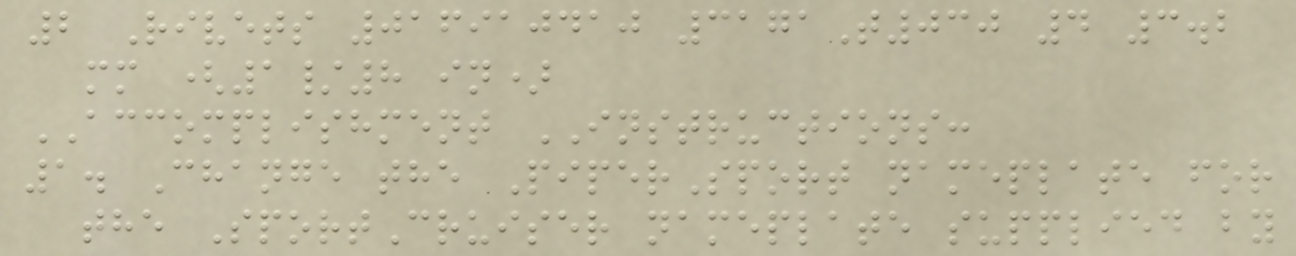2 Rivets 016910410 3171T030 4 3.2
mm (1/8 in)
ACCOMPLISHMENT INSTRUCTIONS:
1. Change the PiperSport nameplate for
the SportCruiser nameplate supplied by
